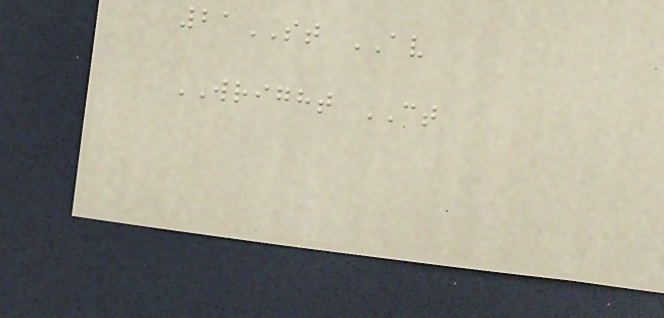21ST AV
WRIGHT CT
